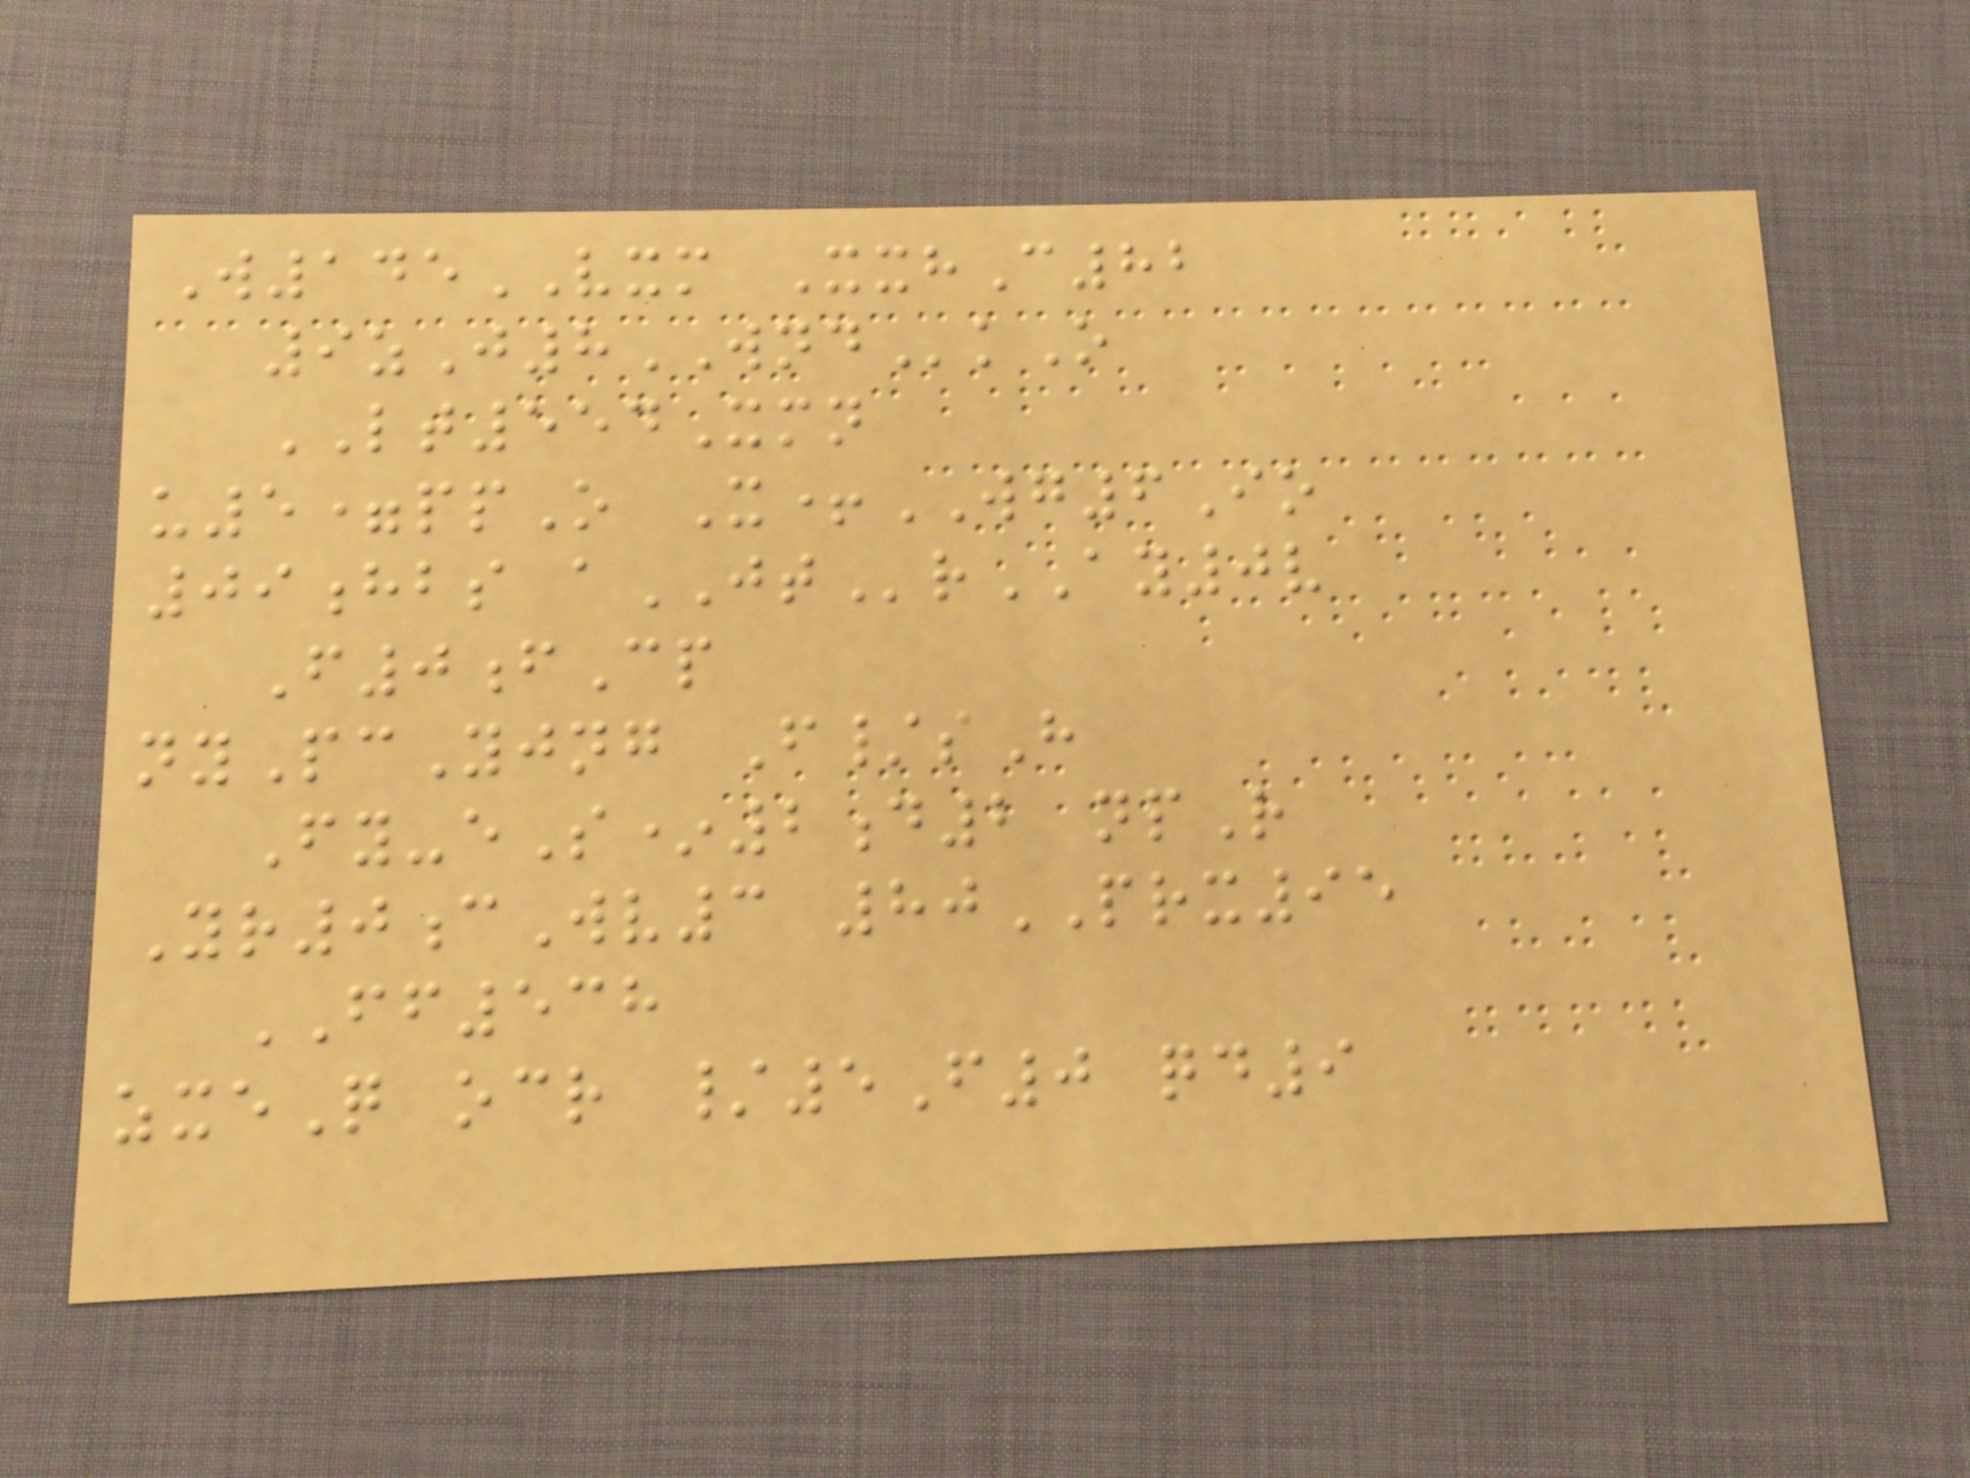W145VXM XxhC82
9zJ8WNDkO
LT554Xmn
u5=ppO X+WG6Io
09hbs aJTrAY0v
F0fCp
nyPcYjng F/sH
Fy-eS*2d2 npR
Yr0cWv3 80PRX95
FF538
zxeQ ocr /5F0 qd9
